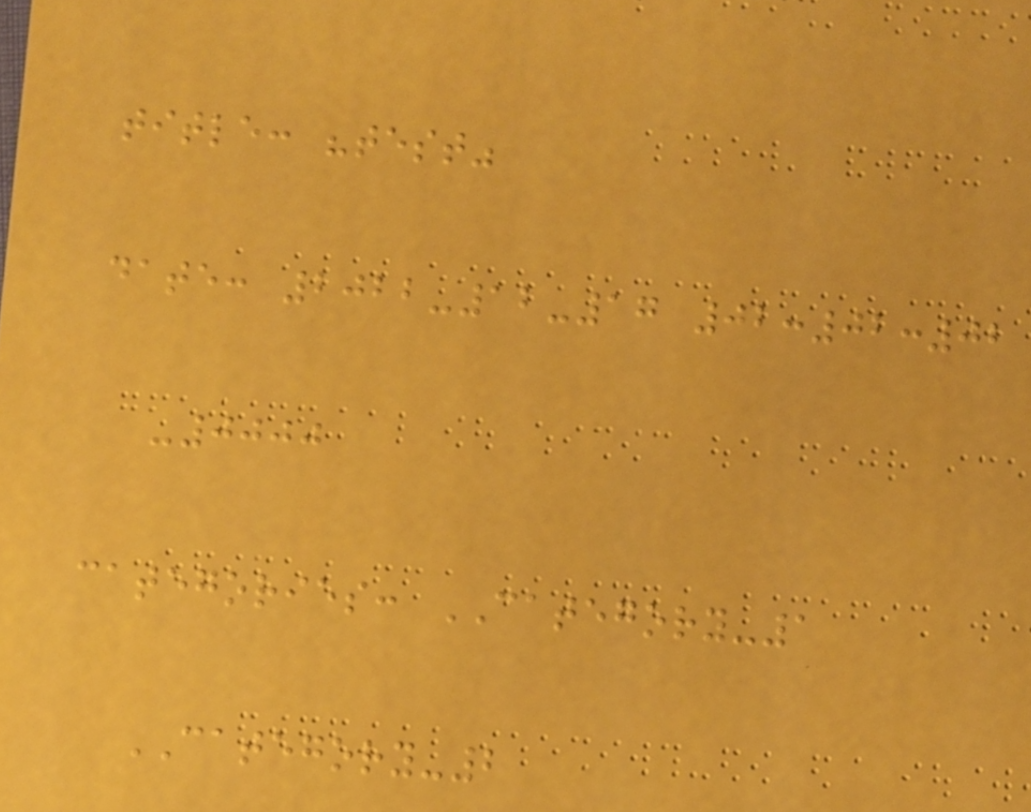title: "test"
date: 2022-12-17 02:02:02
-0000
categories: CATEGORY-1
CATEGORY-2
